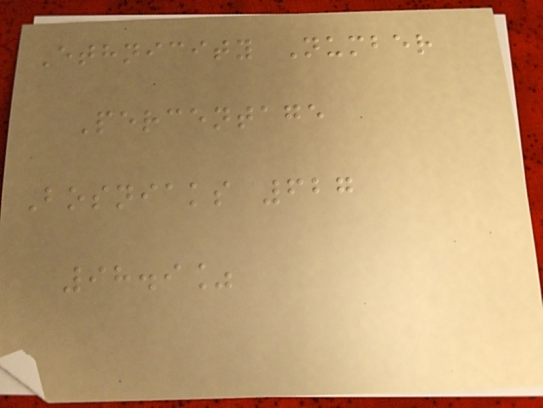Ethnicity Number
Percentage
Bosniaks 627
98.9%
